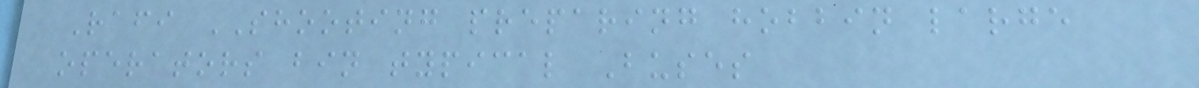Rafi SHOOTING preparing hobbin large
operators bin typical Buses
